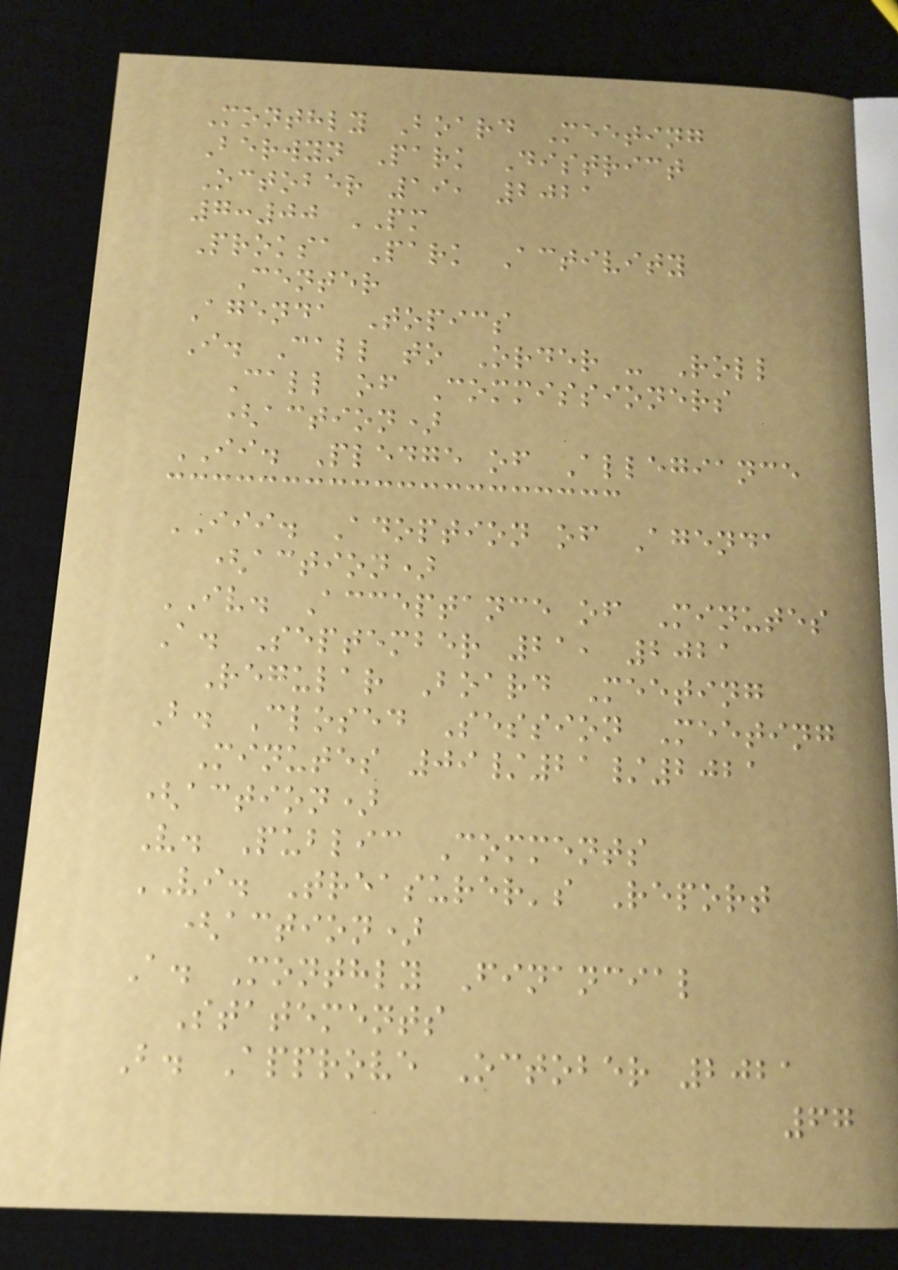Monthly Board Meeting
Berwyn Park District
October 19, 2021
7:00 PM
Proksa Park Activity
Center
Agenda Topics
I. Call to Order - Roll
Call of Commissioners
(action)
II. Pledge of Allegiance
III. Adoption of Agenda
(action)
IV. Acceptance of Minutes
A. September 21, 2021
Regular Board Meeting
B. Closed Session Meeting
Minutes 09/21/2021
(action)
V. Public Comments
VI. Treasurer's Report
(action)
A. Monthly Financial
Statements
B. Approve October 2021
67
